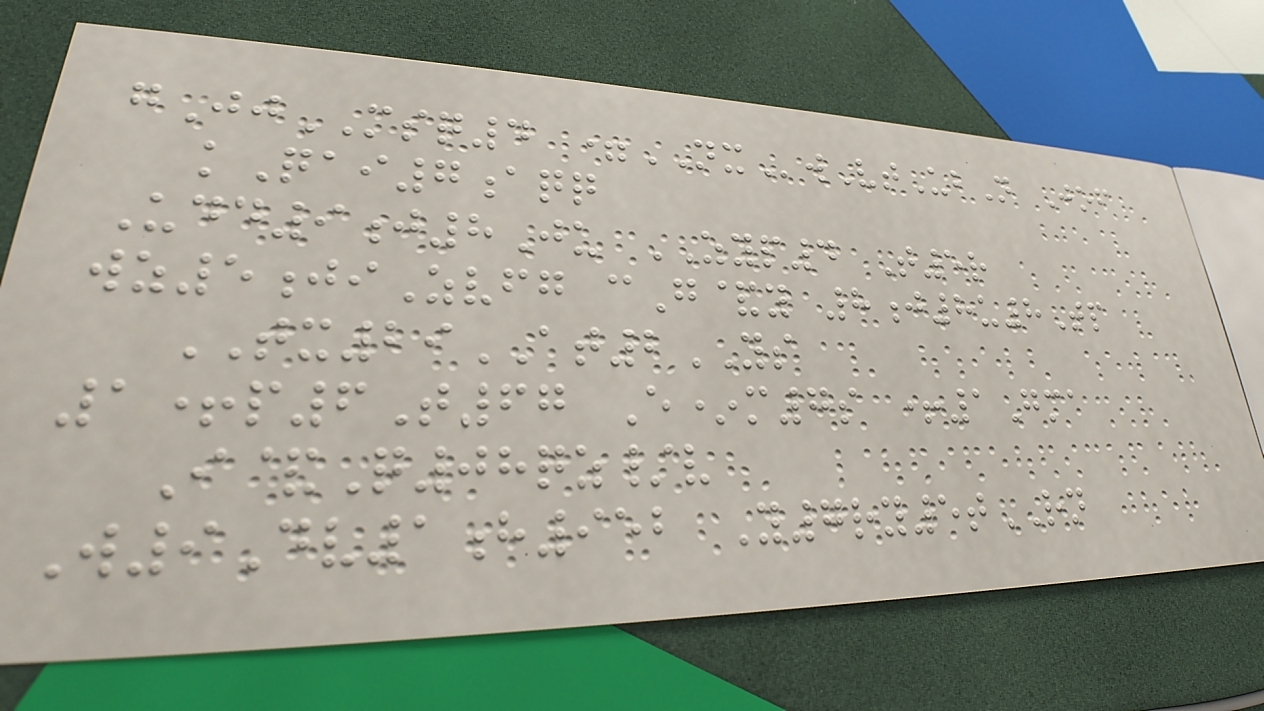gJjMSQ4 =NXwVtUbN Jof
kQai7aqq
Udd9j8Ju ZYP4 T5r
wz5jiZvfg cG&y 8j8u8Tp
TX29AT2YS
1+p6T67 E*m7s +1Gma
I&Q08qz/v
W9Dv1h952 Y7ry5tRN
